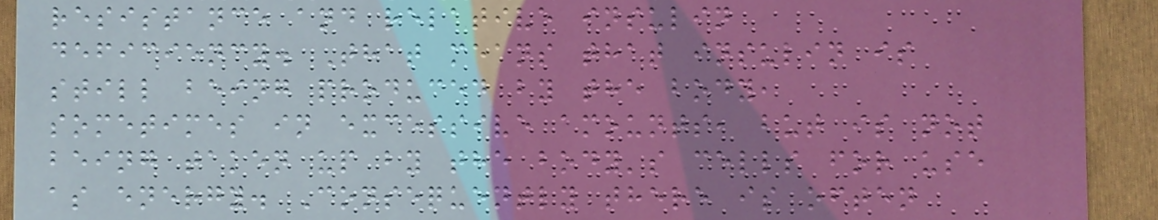resistance and relative insulin
deficiency. That means that insulin is
still being produced by the body,
sometimes in excessive amounts, but is not
being taken up by the body's cells for use
as energy. Consequently there is often
